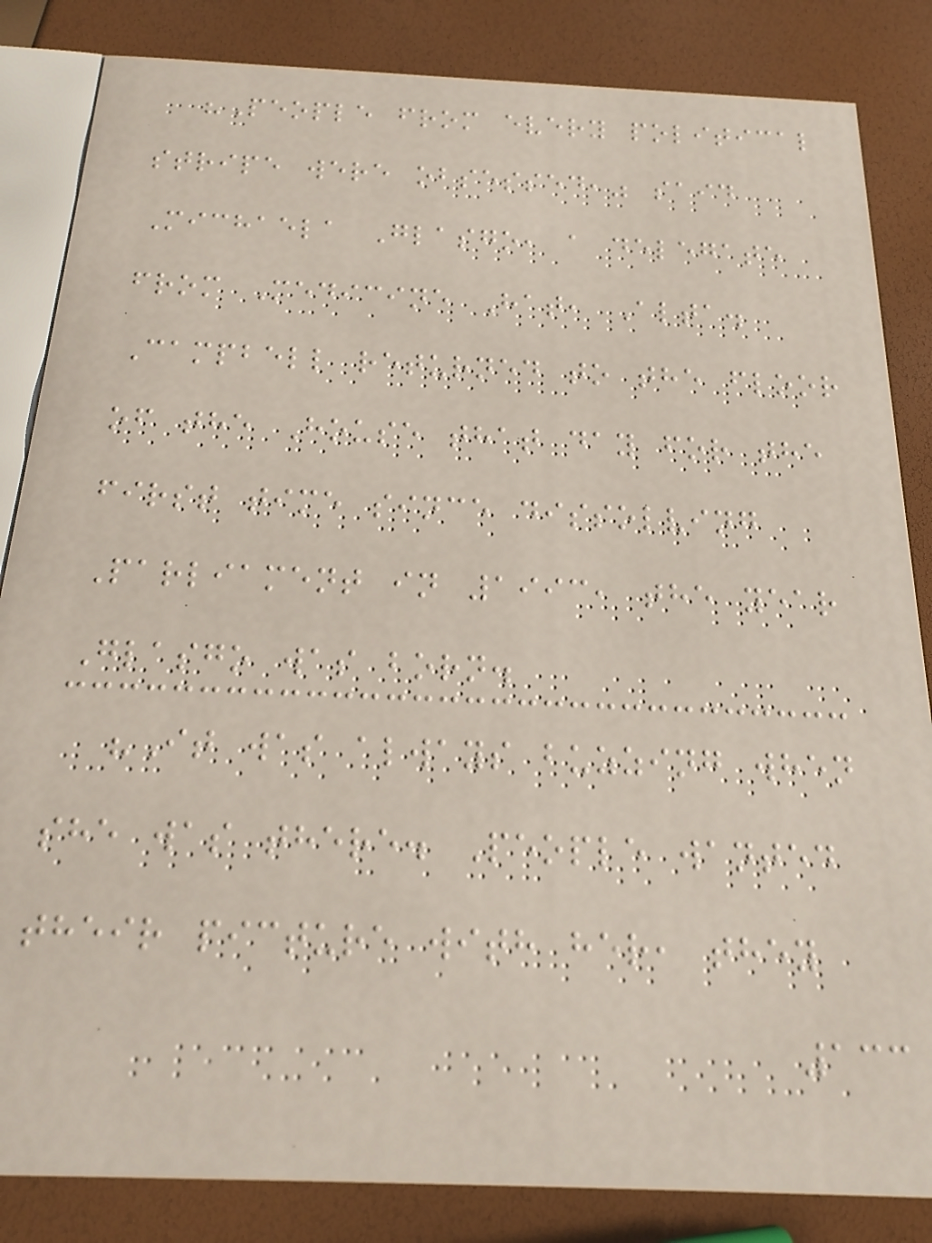"People from every political
stripe were obsessed," said
Michaela Glasgo, a delegate
from Medicine Hat, Alta.
Campbell returned to the floor
of the House that day for the
first time since dissolving
Parliament in 1993, the year
Glasgo was born.
"It was always buzzing when
she was there. People wanted
their picture with her, they
133
